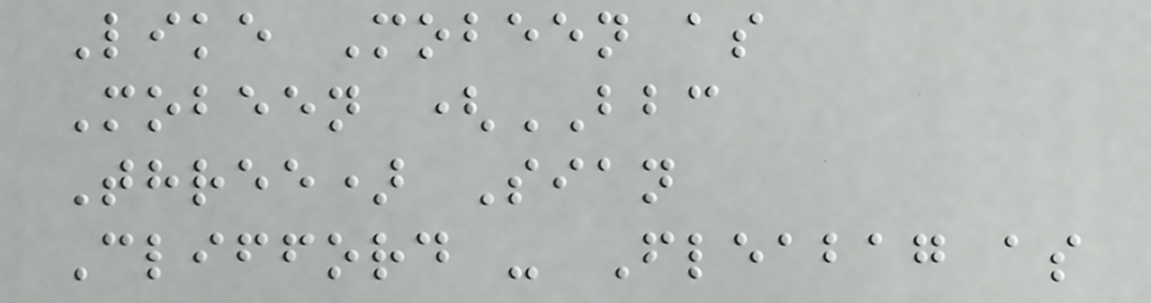Like Mobeen as
Mobeen (BBC
Three) Sian
Clifford - Fleabag as
